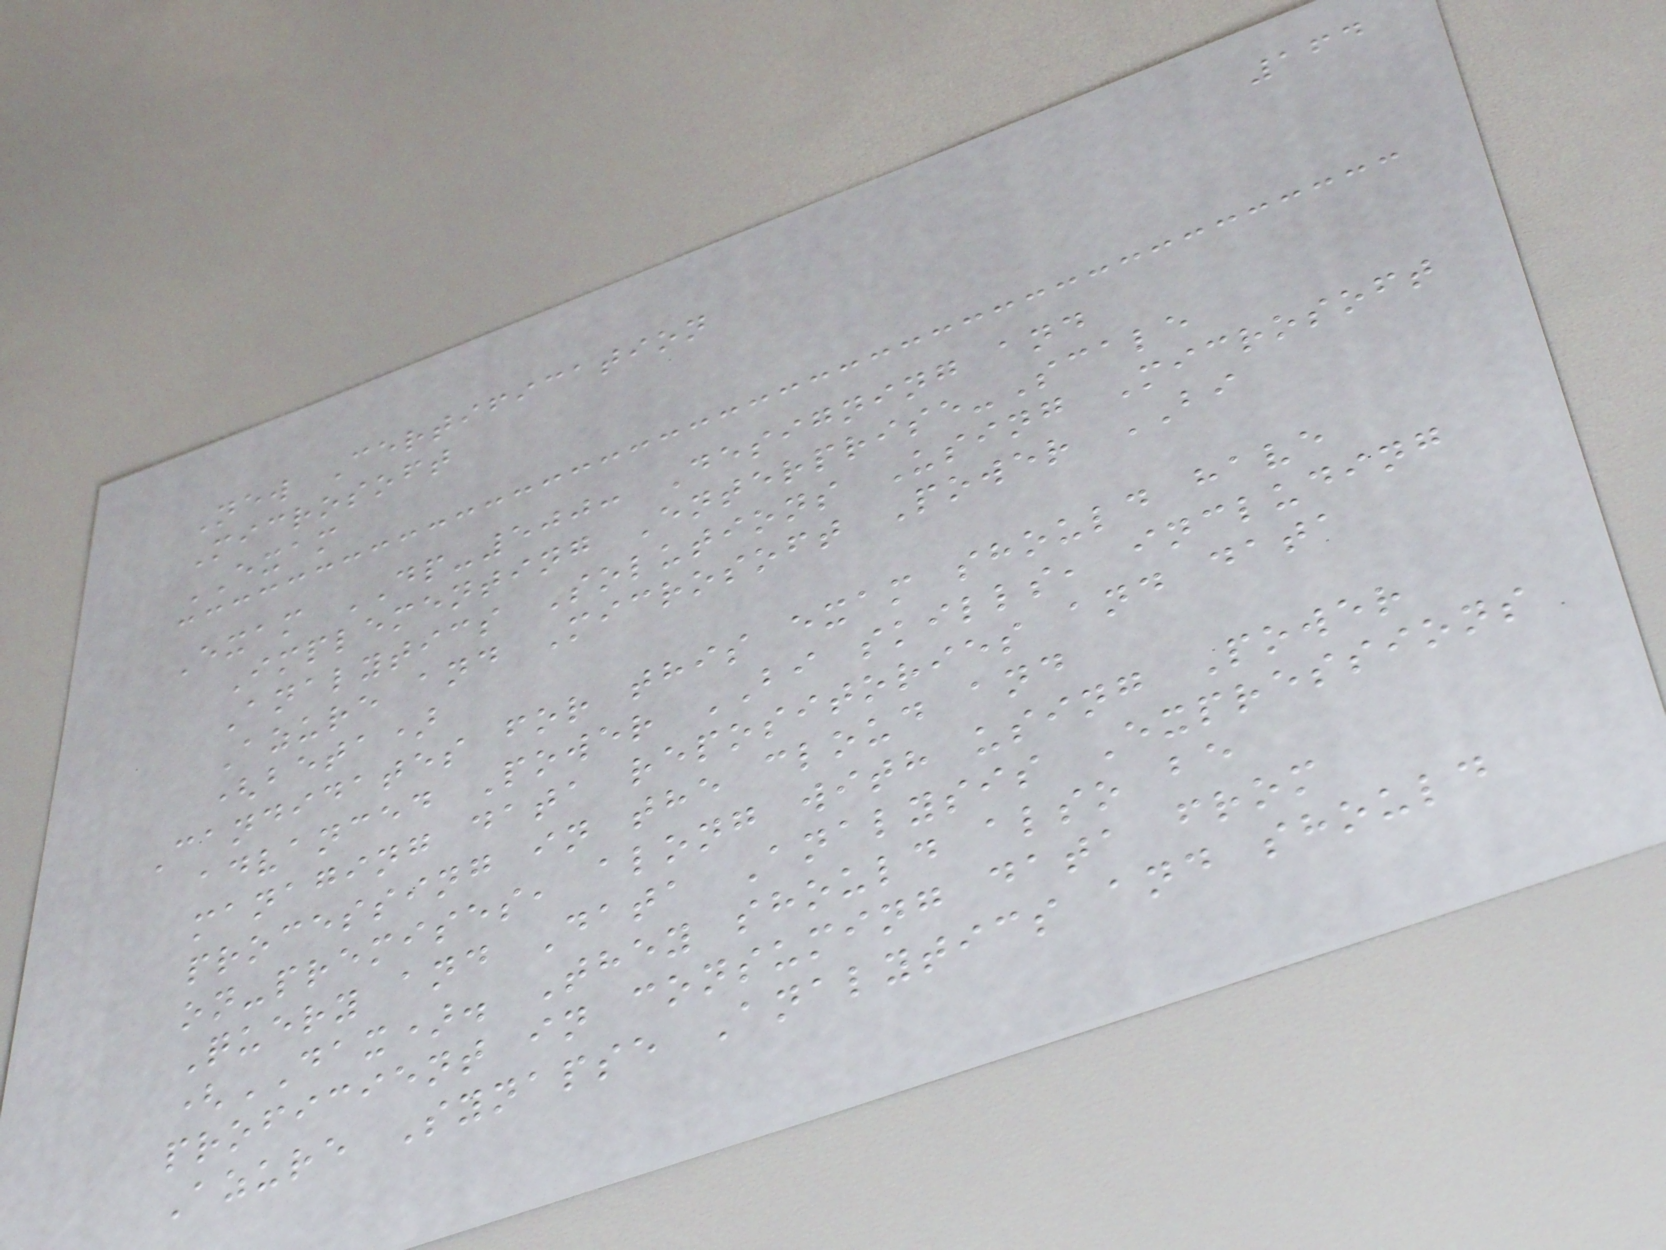164
New Certification
Microsoft
EXAM
Exam DP-500: Designing and
Implementing Enterprise-Scale
Analytics Solutions Using Microsoft
Azure and Microsoft Power BI
(beta)
Candidates for this exam should have
advanced Power BI skills, including
managing data repositories and data
processing in the cloud and
on-premises, along with using Power
Query and Data Analysis Expressions
(DAX). They should also be
proficient in consuming data from
Azure Synapse Analytics and should
